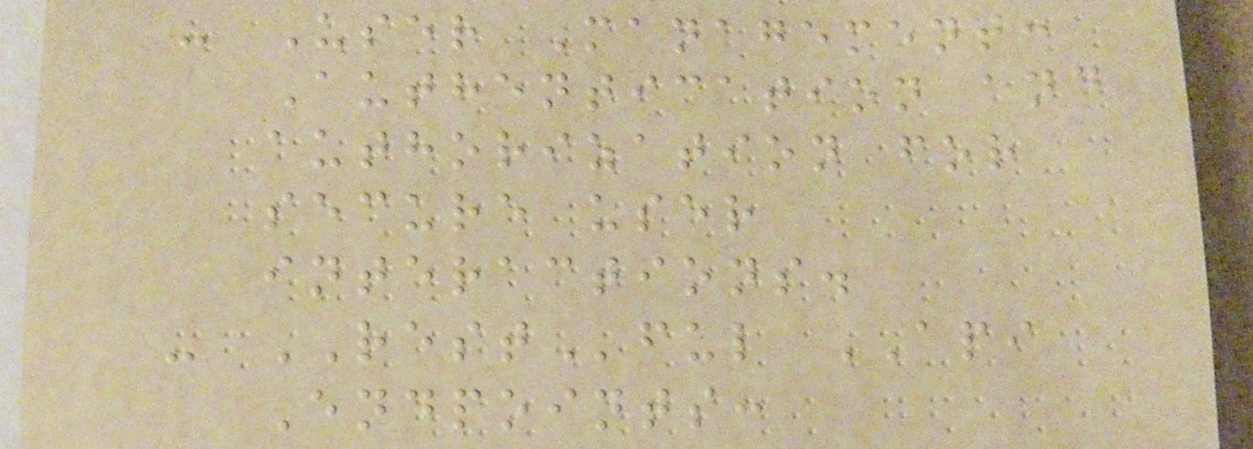- User Management:
Authentication and
authorization for
secure user
interactions.
- RESTful API
Endpoints:
